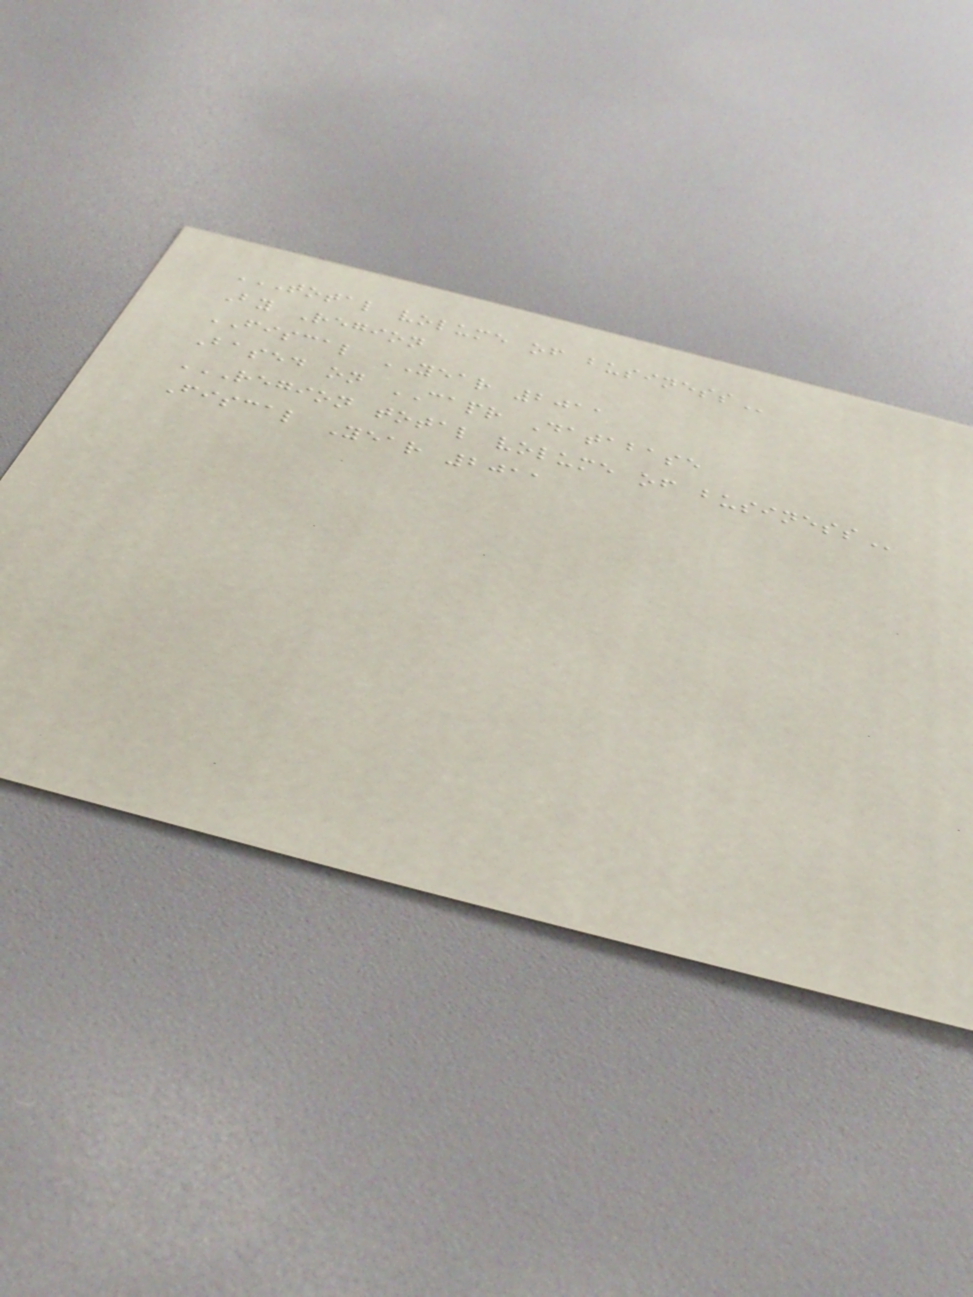TOTAL VOLUME OF BUSINESS
By Region
FISCAL YEAR 2011
Based on CAPR Database
REGION TOTAL VOLUME OF BUSINESS
Fiscal Year 2011
